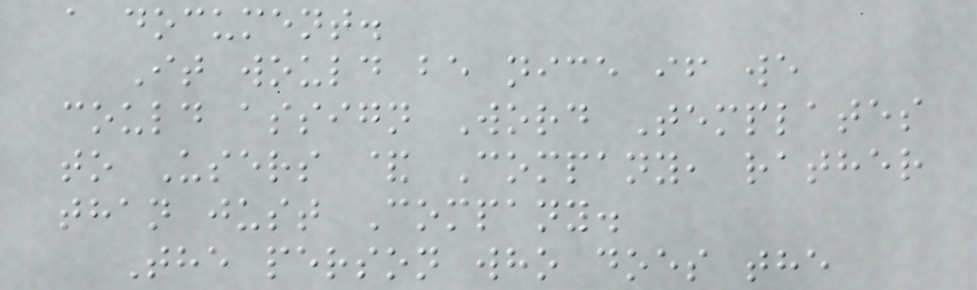a document.
It would be nice if we
could assign Word Templates
to Users & Company, rather
than just Company.
The person who does the
